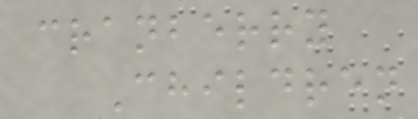cranberry
Children
